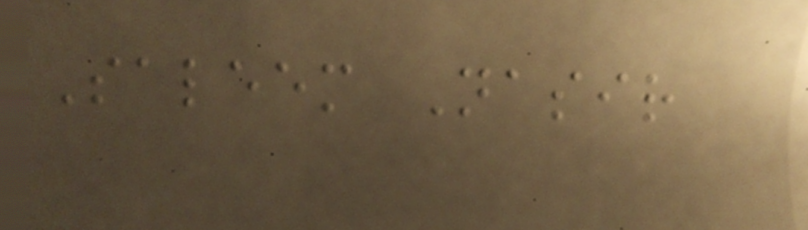Saleem Nasir
